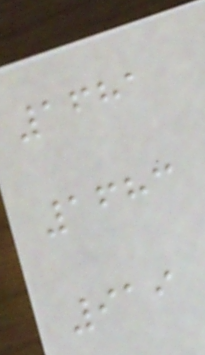1681
1683
919
